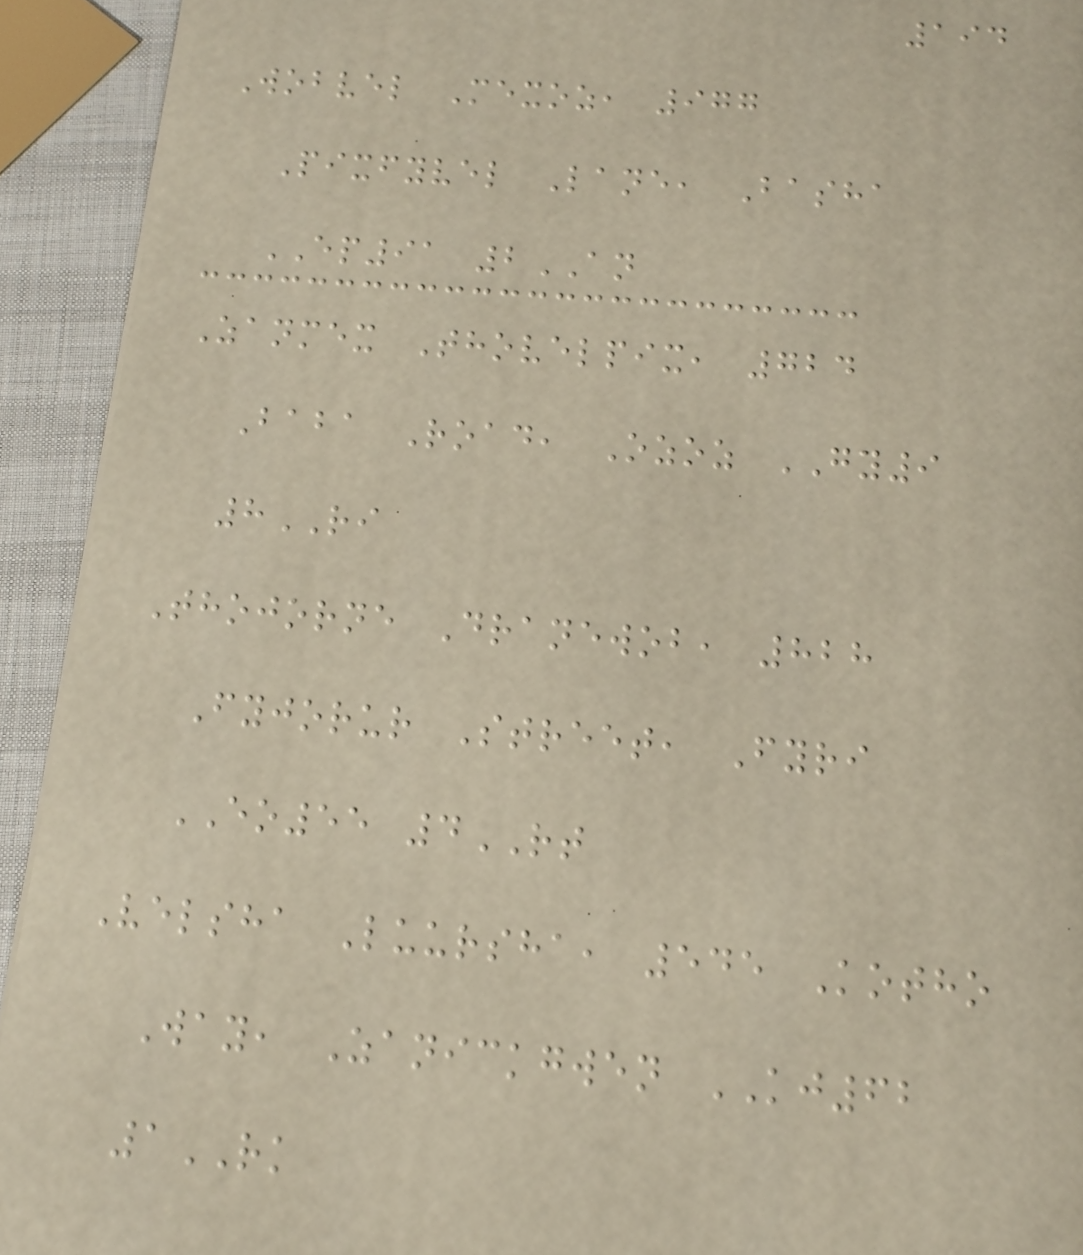194
Wobvel Mexoz, 977
Pixfyvel Lane, Basha
EP91 2AN
Zanmex Thovelpix, 724
Baba Road, Ozoz GY9
8RI
Thojorne Dranewob, 828
Fyjorur Street, Fyri
EO55 4RT
Velsha Luursha, 545 Kotho
Way, Zanickgwen KJ62
1RK
